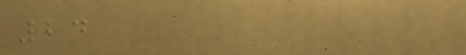24
